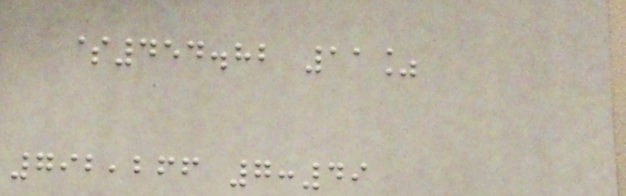$454.82 11%
792,266 7:49
